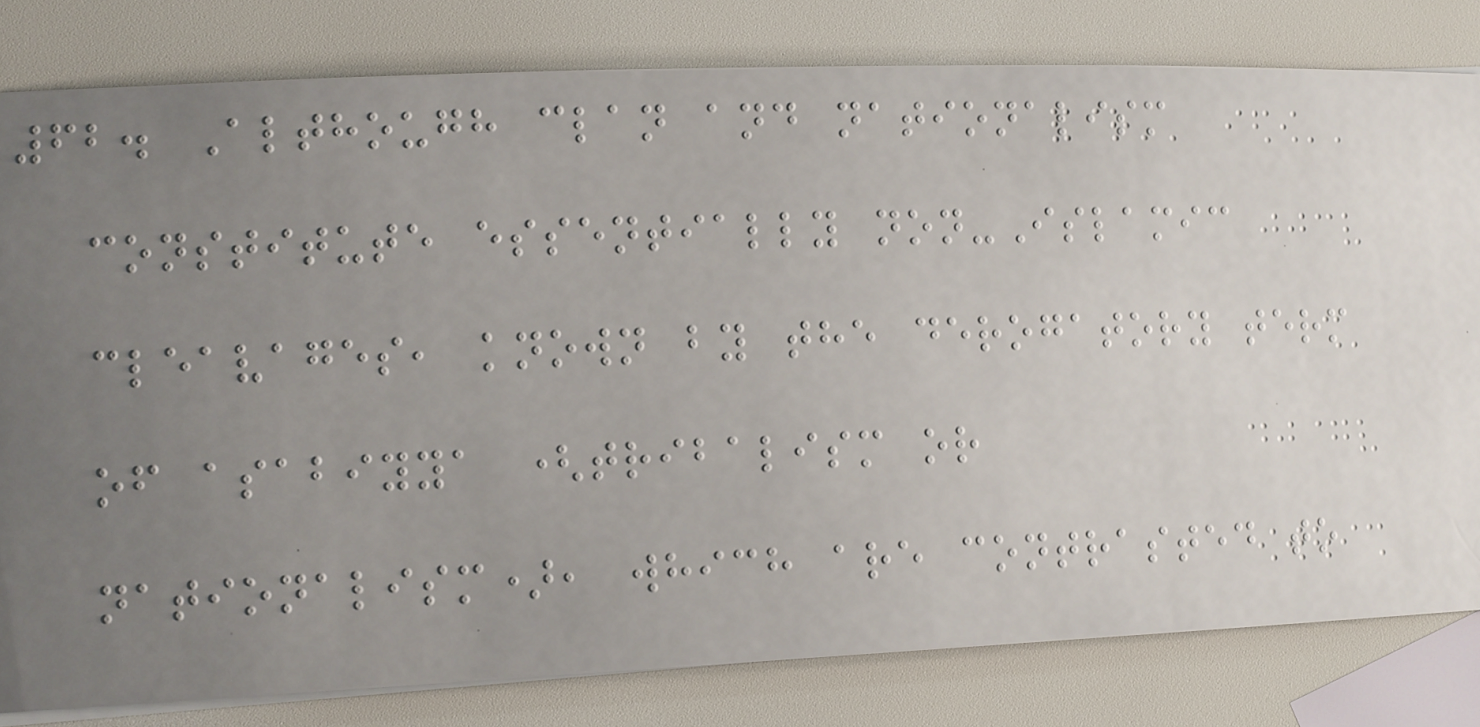62. Although clan and nationalism
constitute essentially non-Islamic
cleavages, known by the derogatory term
of asabiyya (tribalism or
nationalism), which are contrasted to
